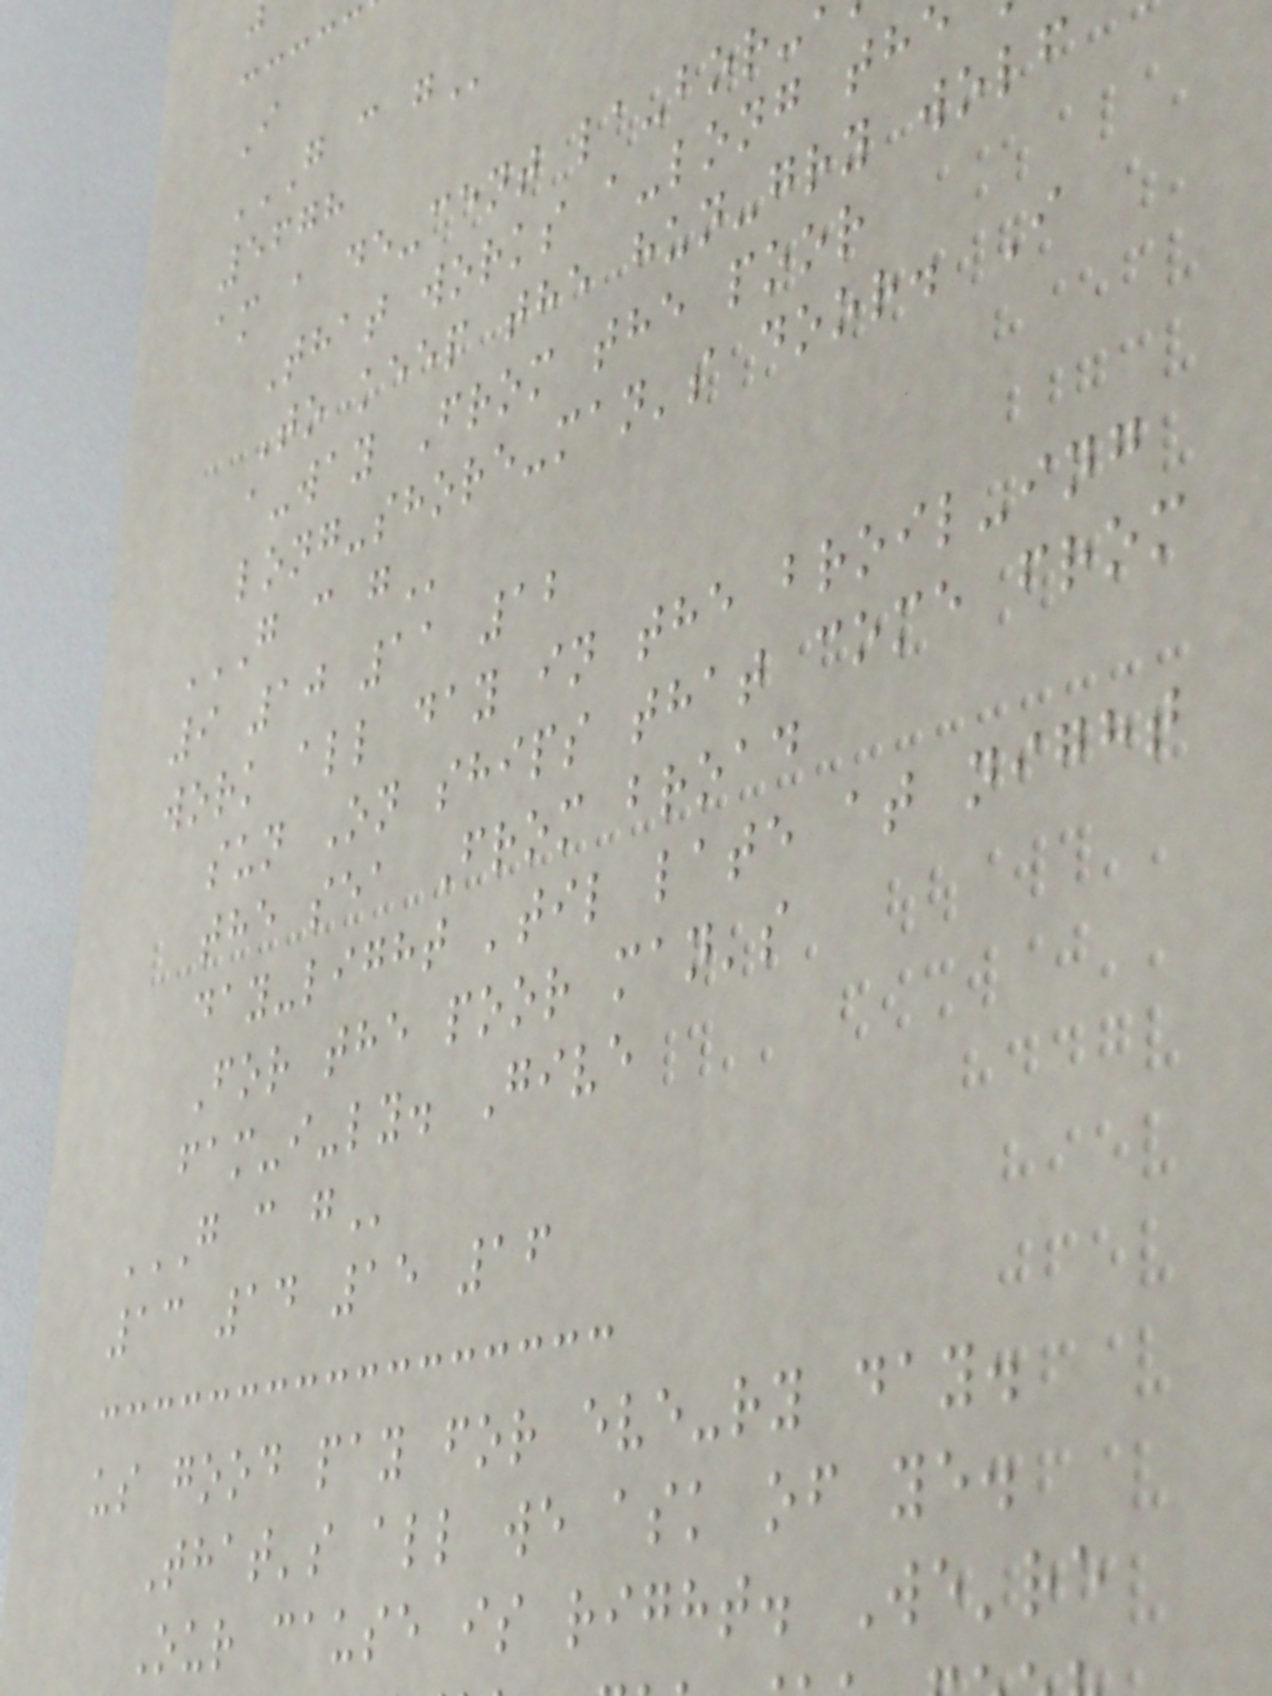I
G C G
5678
am a de-cent la-bor-
That works a-long th
To keep the hun-gry wolf
a-way From the poor
long-shore-man's door. I
G C G
9 10 11 12
work all day in the broil-ing
sun On ships that come from
the sea From broad
day-light 'til late at night
For the poor man's
fam-i-ly. Give
G C G
13 14 15 16
us good pay for eve-ry day.
That's all we ask of ye.
Our cause is right. We're
